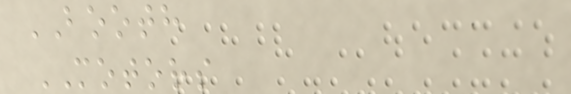BOOTH
MOTORS
